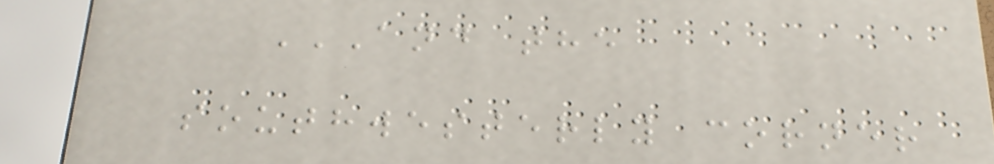AND THE
SOUTHWESTERLY CORNER
